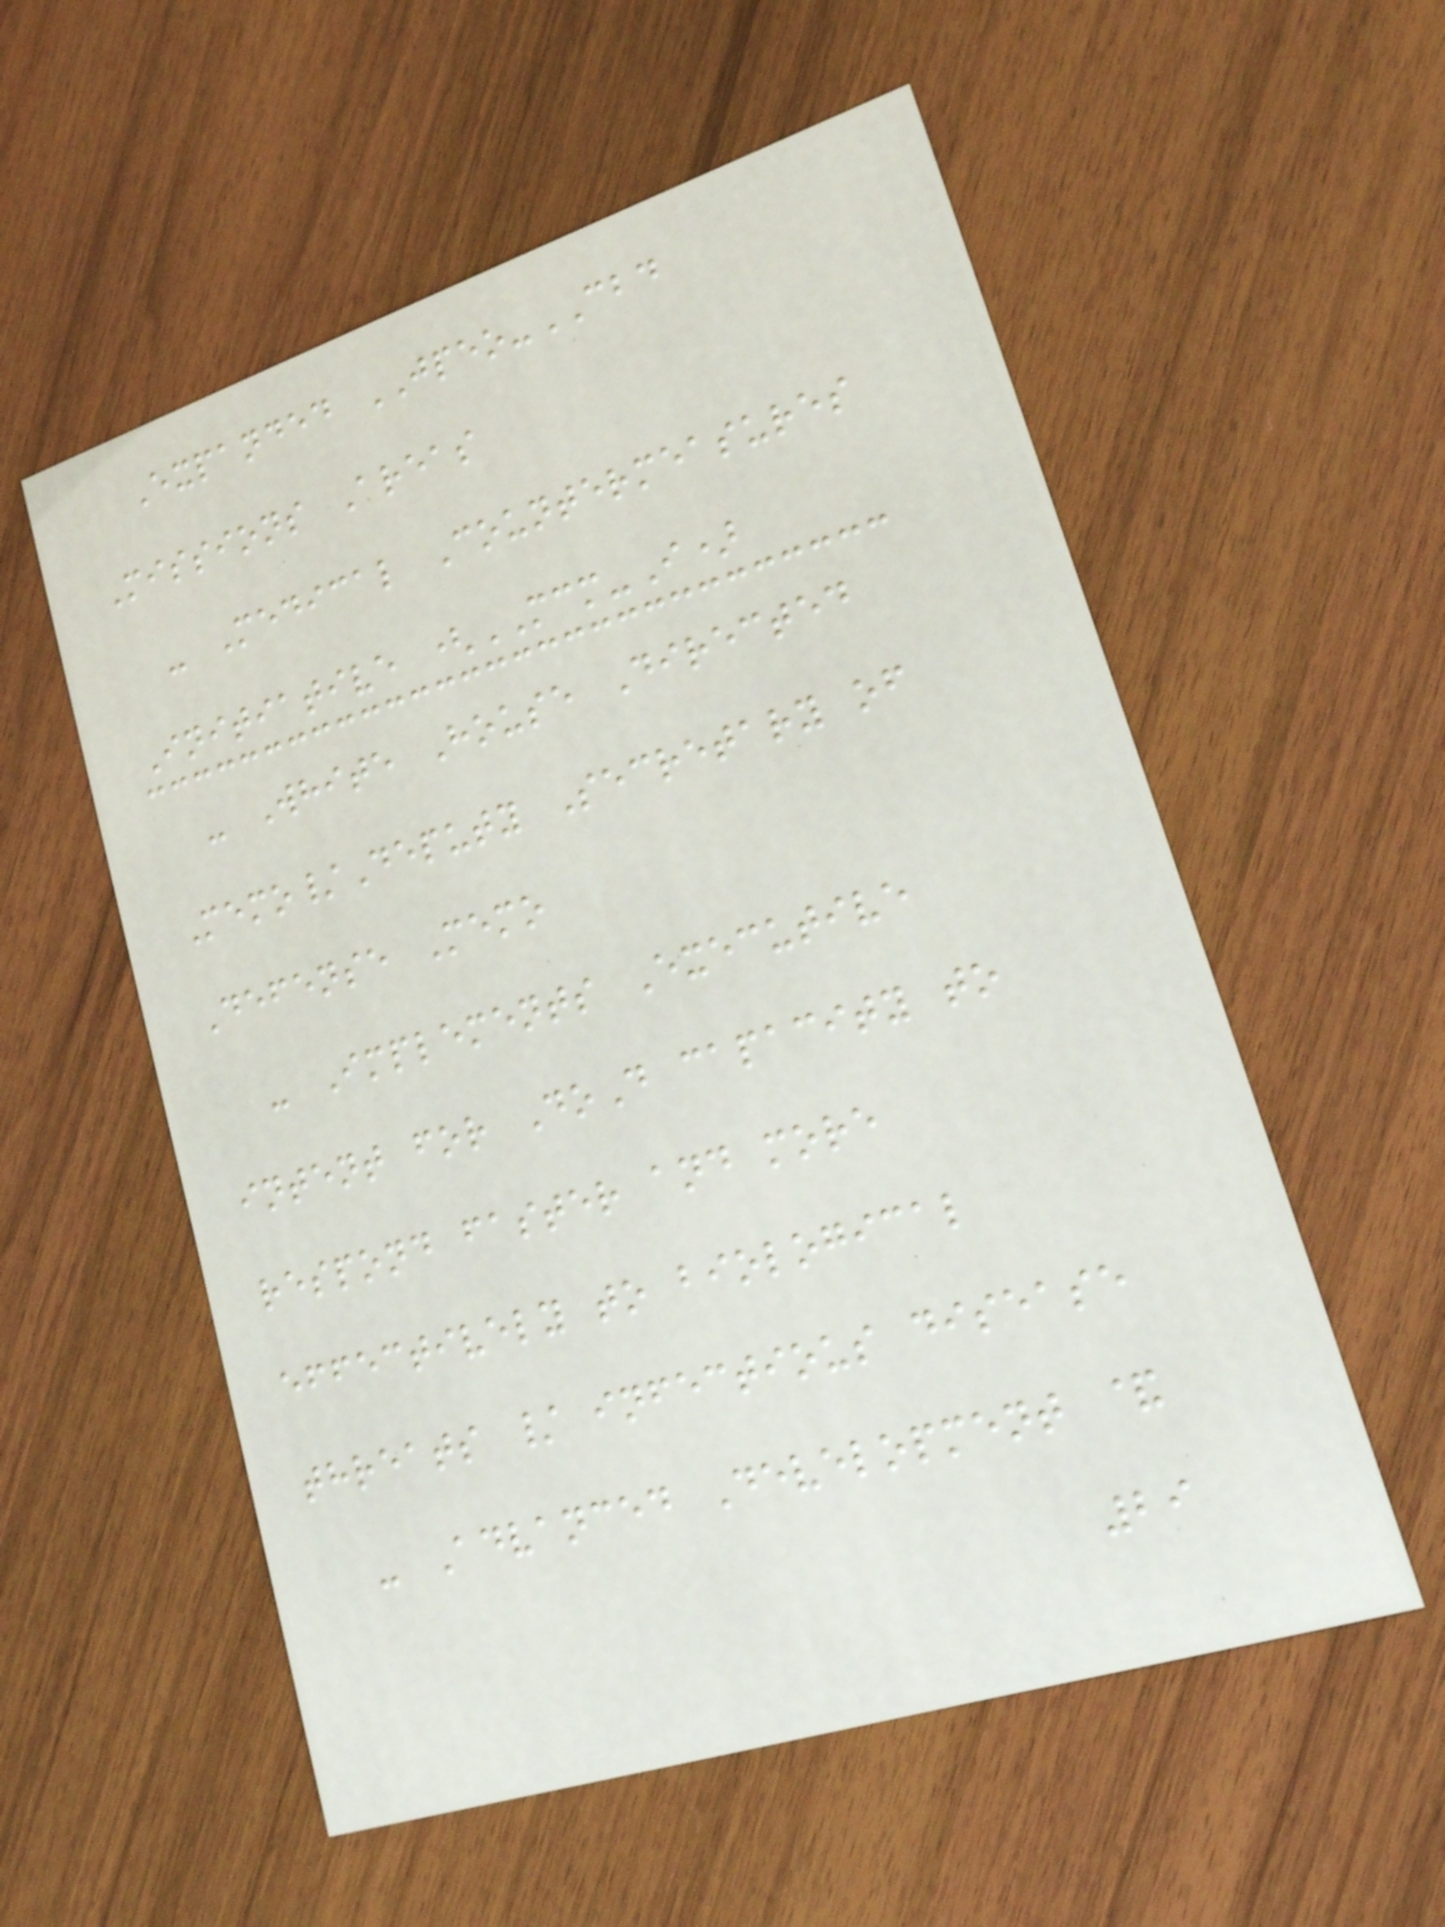Expanded JPEO-CBD
Missions Areas
- Medical Countermeasures
Initiative (MCM-I)
- White House Directed
Memo/Deputy Secretary of
Defense Memo
- Implements Executive
intent for DoD capacity to
respond faster and more
effectively to biological
threats / infectious disease
- Advanced Development &
29
